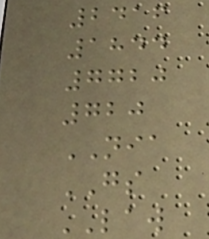2416
1844
7720
720
NIA
GS
LAW
